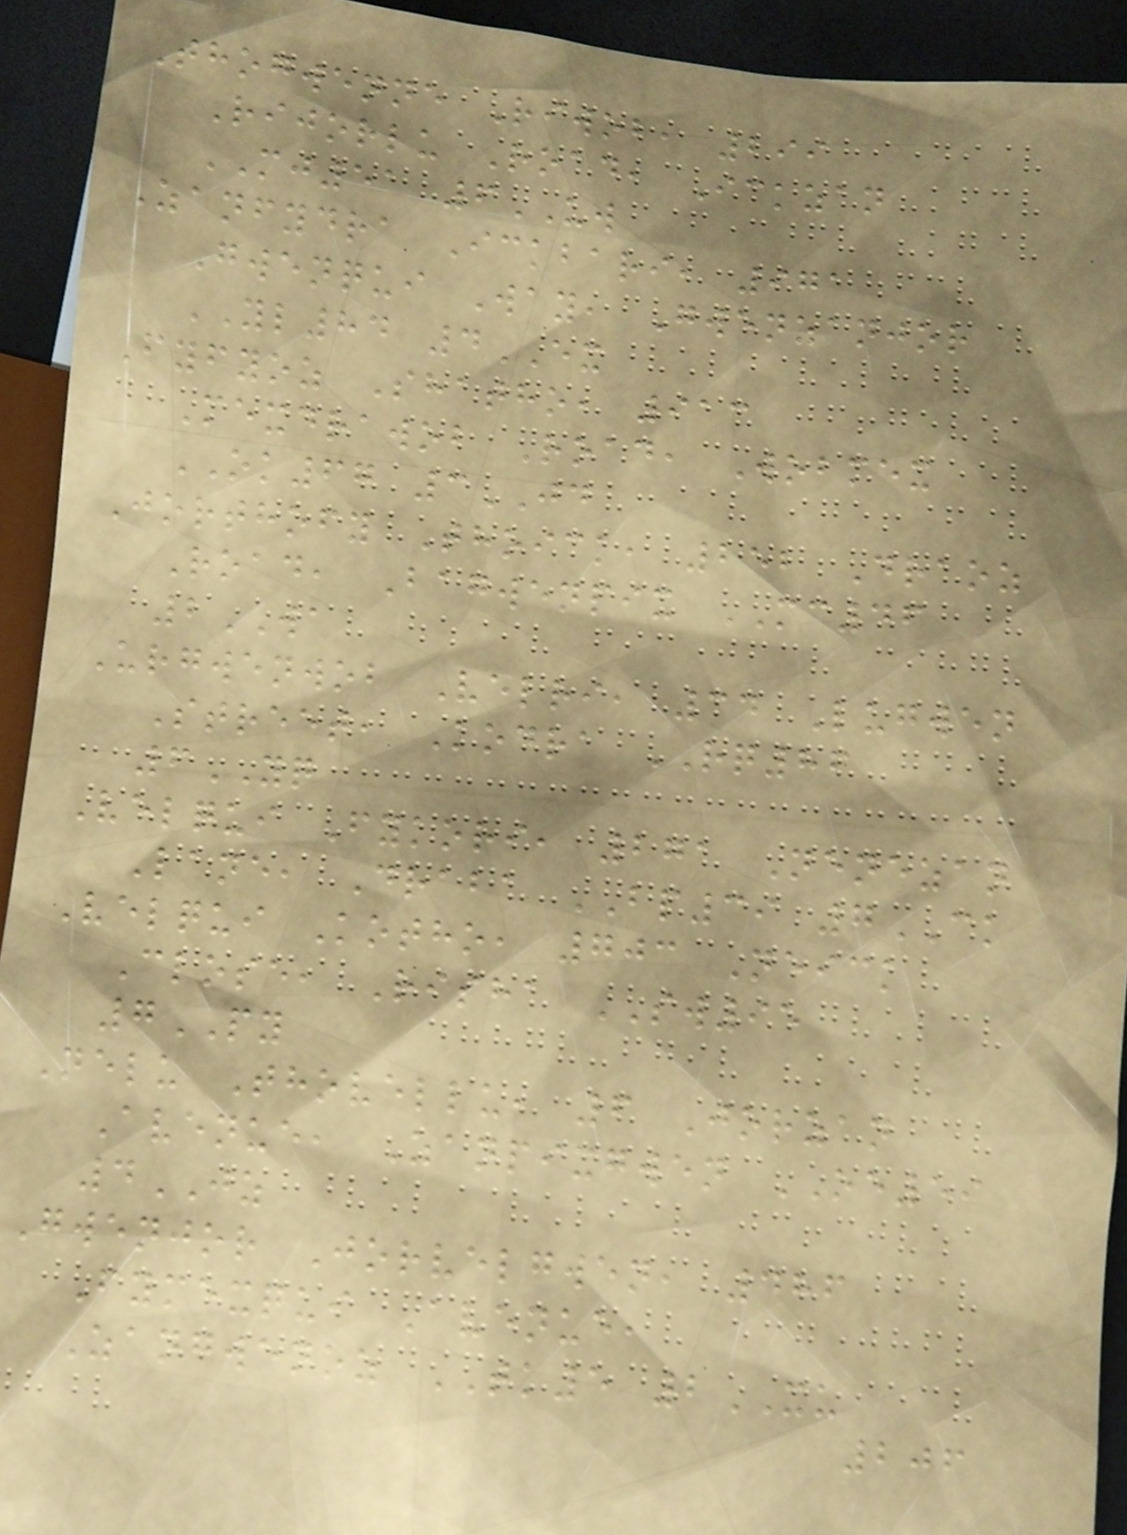Thogwenne Riwob, 299
Rijorlu Road, Ickzan
MJ51 6UW
Zanfydra Ickbari, 971
Gwenqui Way, Gwenzanjor
YL84 4EX
Fyfyoz Shatho, 913
Mexdrawob Road, Wobmex
OK67 3JD
Jorthofy Thoick, 252 Draoz
Road, Bagwenpix MC46
2WA
Urgwenwob Velri, 34 Lugwen
Street, Kodra RQ86
6YQ
Velqui Fykori, 271 Nenezan
Lane, Draba BP39 7CK
Velqui Kotho, 703 Neick
Close, Risha SW95
7PY
Nelu Thovellu, 6 Jorzan
Avenue, Zanpixgwen OE59
4JZ
Gwenjor Jorvelgwen, 486
Fymexqui Avenue,
Zangwenoz TK5 2XU
206
